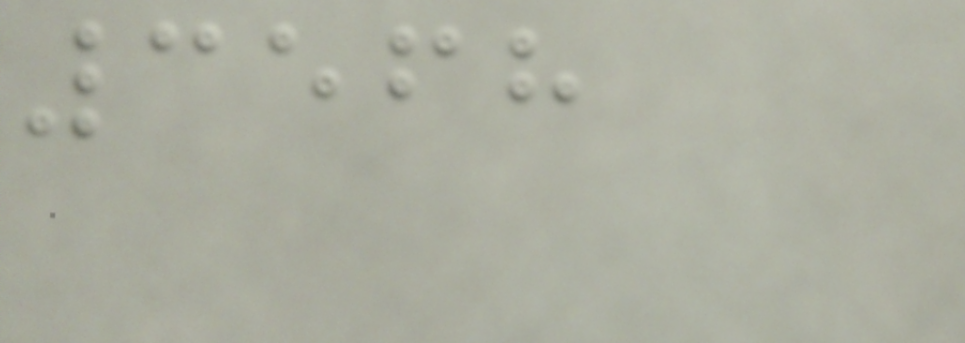3568
